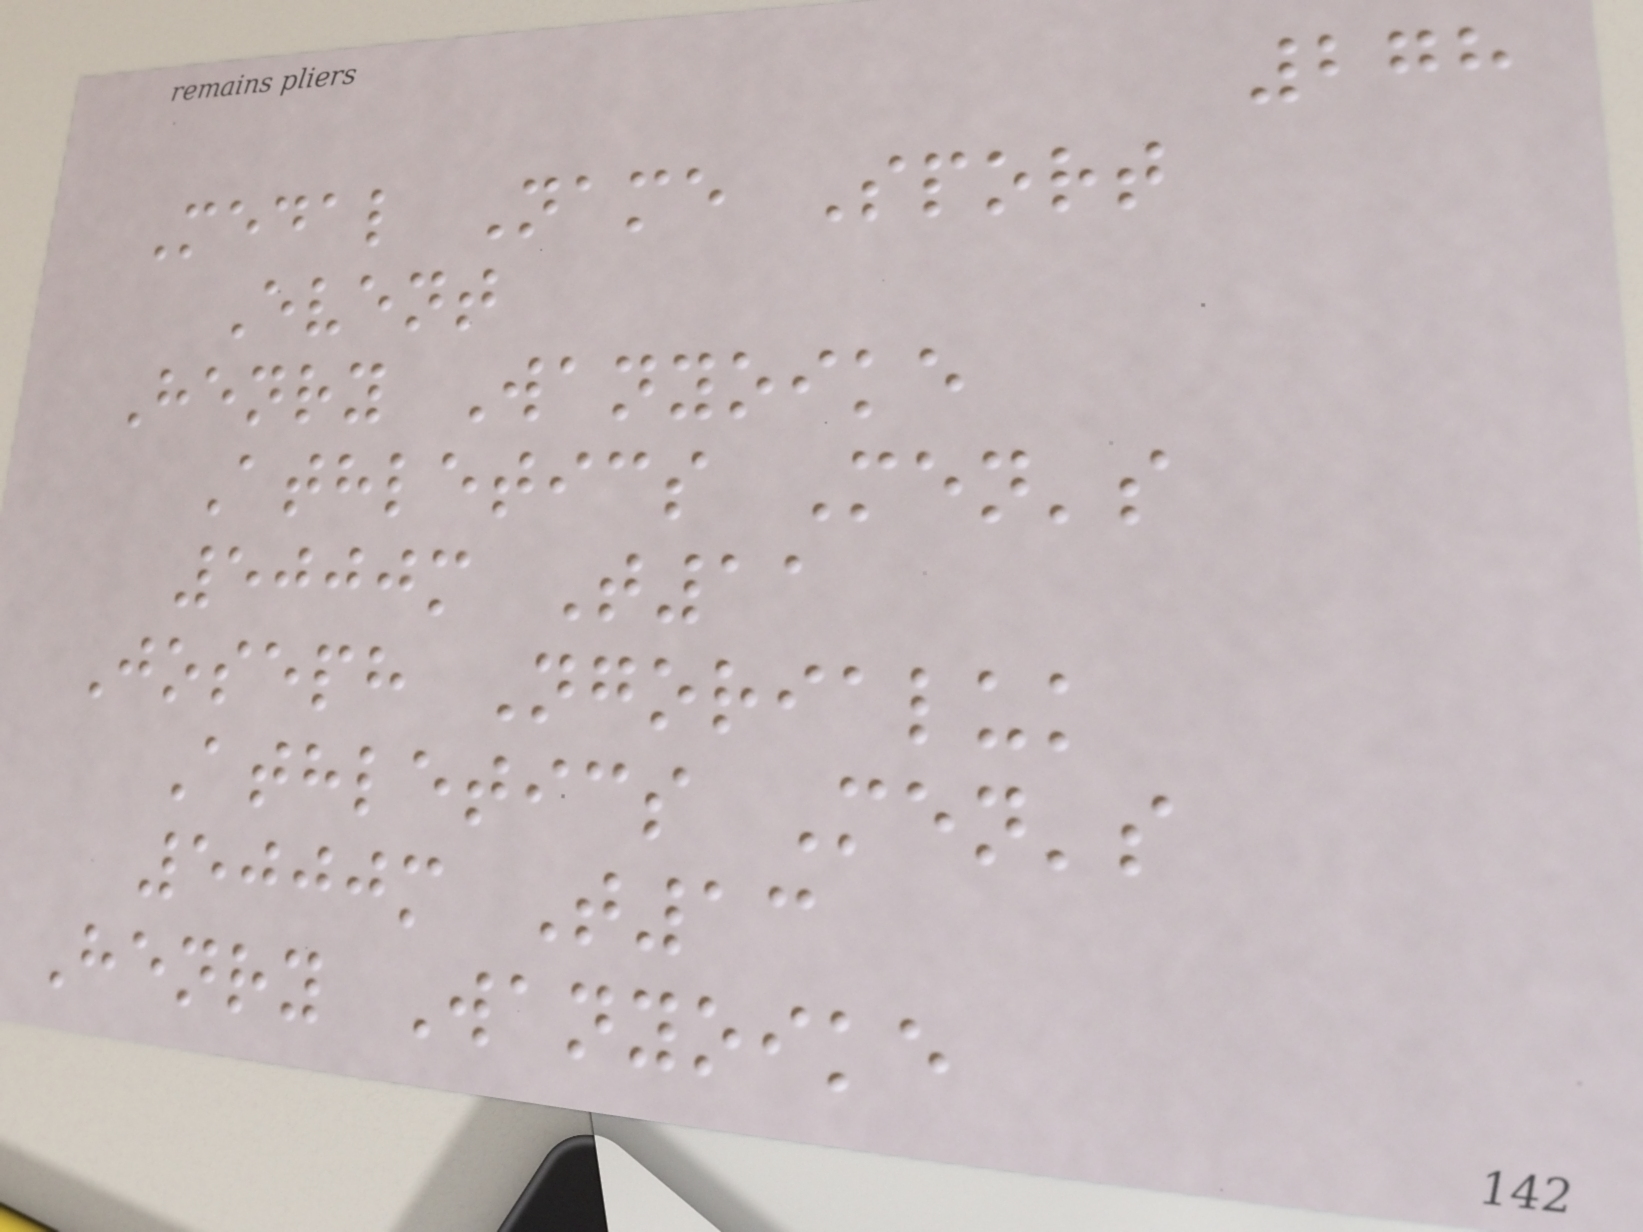278
Medal Name Sport
Event
Henry Wanyoike
Athletics Men's
5000m T11
Joseph Ngorialuk
Athletics Men's
5000m T13
Henry Wanyoike
